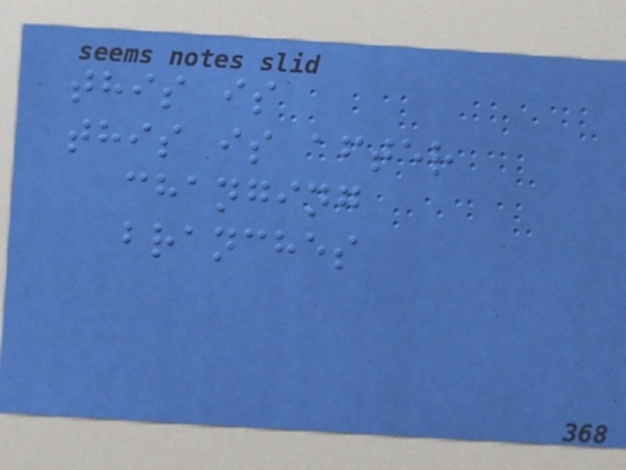this is
this is after
changing
branches
